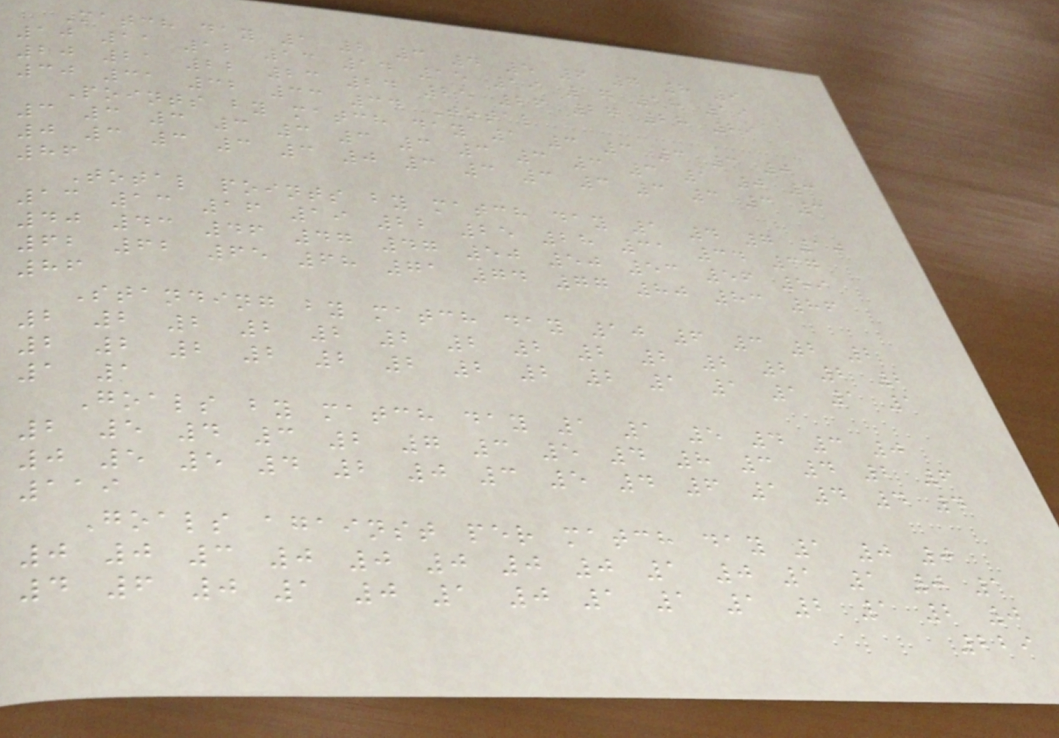Match day 1 2 3 4 5 6 7 8 9
10 11 12 13 14 15 19 17 18 19
20 21 22 23 24 25 26 27 28 29
30 31 32 33 34 Total
Points by match day 1 3 3 3 3 0
3 3 3 3 3 3 3 3 3 3 3 1 0 3
0 3 3 3 3 0 3 3 3 3 3 3 3 3
86
Total points by match day 1 4 7 10
13 13 16 19 22 25 28 31 34 37
40 43 46 47 47 50 50 53 56 59
62 62 65 68 71 74 77 80 83 86
86
Standing by match day 10 6 3 2 2
2 2 2 2 2 2 2 2 2 2 2 2 2 2
2 2 2 2 2 2 2 2 2 1 1 1 1 1
1 1
Goals by match day 1 1 5 4 3 0
2 5 4 3 2 7 3 5 4 8 3 4 2 6
0 5 5 4 2 0 3 5 4 6 1 4 4 4
119
Goals against per match day 1 0 0
0 0 3 0 0 0 0 0 1 0 1 1 0 1
4 6 0 1 0 1 0 1 1 1 2 1 2 0
229
